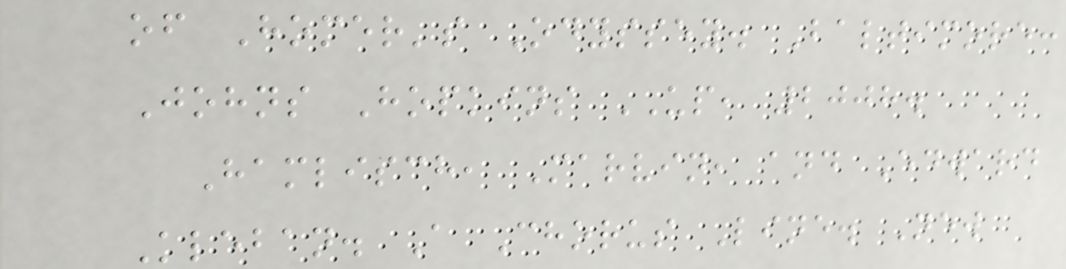of Homer's Odyssey. Baltimore:
Johns Hopkins UP, 2008.
Hamlisch, Marvin, and Edward
Kleban. A Chorus Line. New
